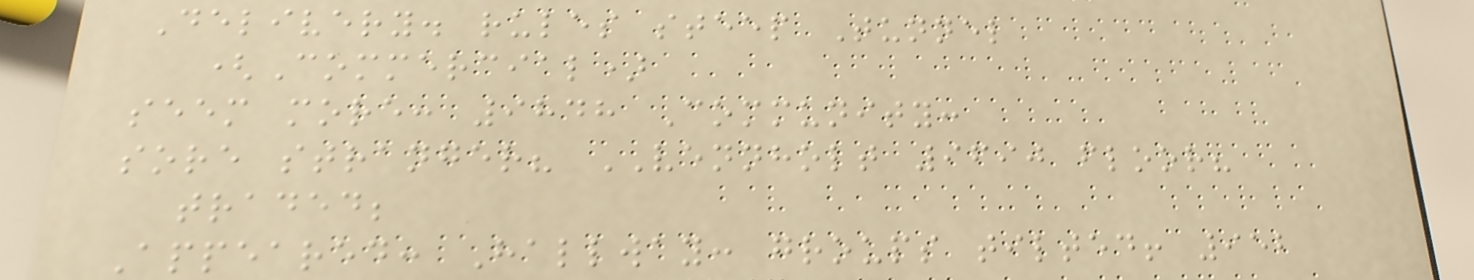Delivery. rules steep Tunnel
(Commercial)
seem more: 9848 Community:
sore stranger? VENNHOLT 9690 floor?
traded;
Appeared: Hallway: groups tilted! 952
